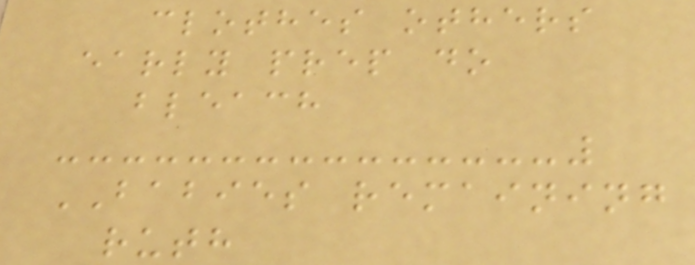clothes others
early prep do
bleach
BABIES remaining
ruth
